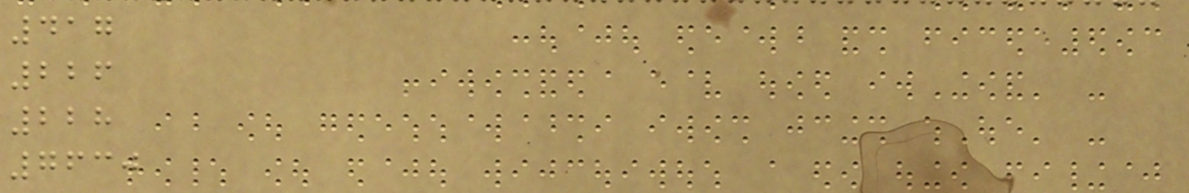417
226
228
7630
